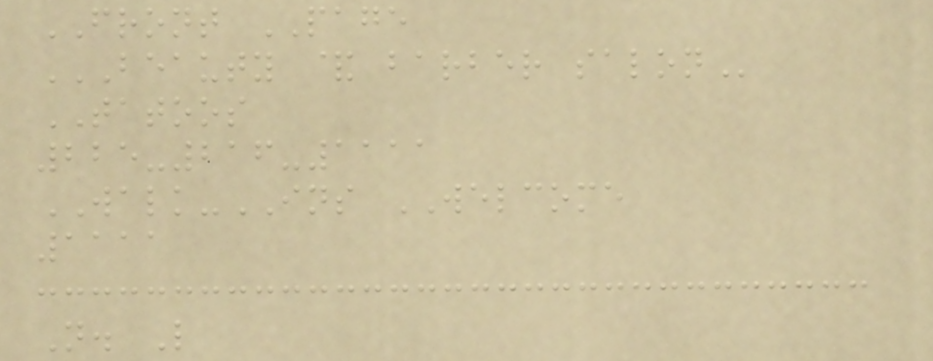FRONT PAGE
BEAUTY & BARBER SALON
TATOOS
225-216-1111
WALK-INS WELCOME
1111
N. L
